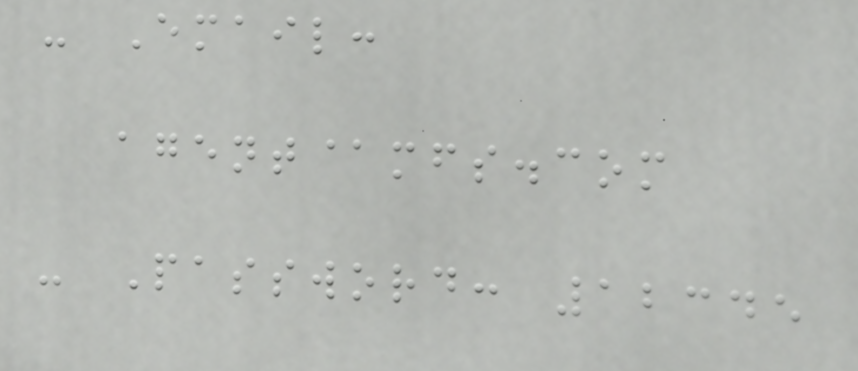- Email:
agent@mfs.com
- Password: 12345
